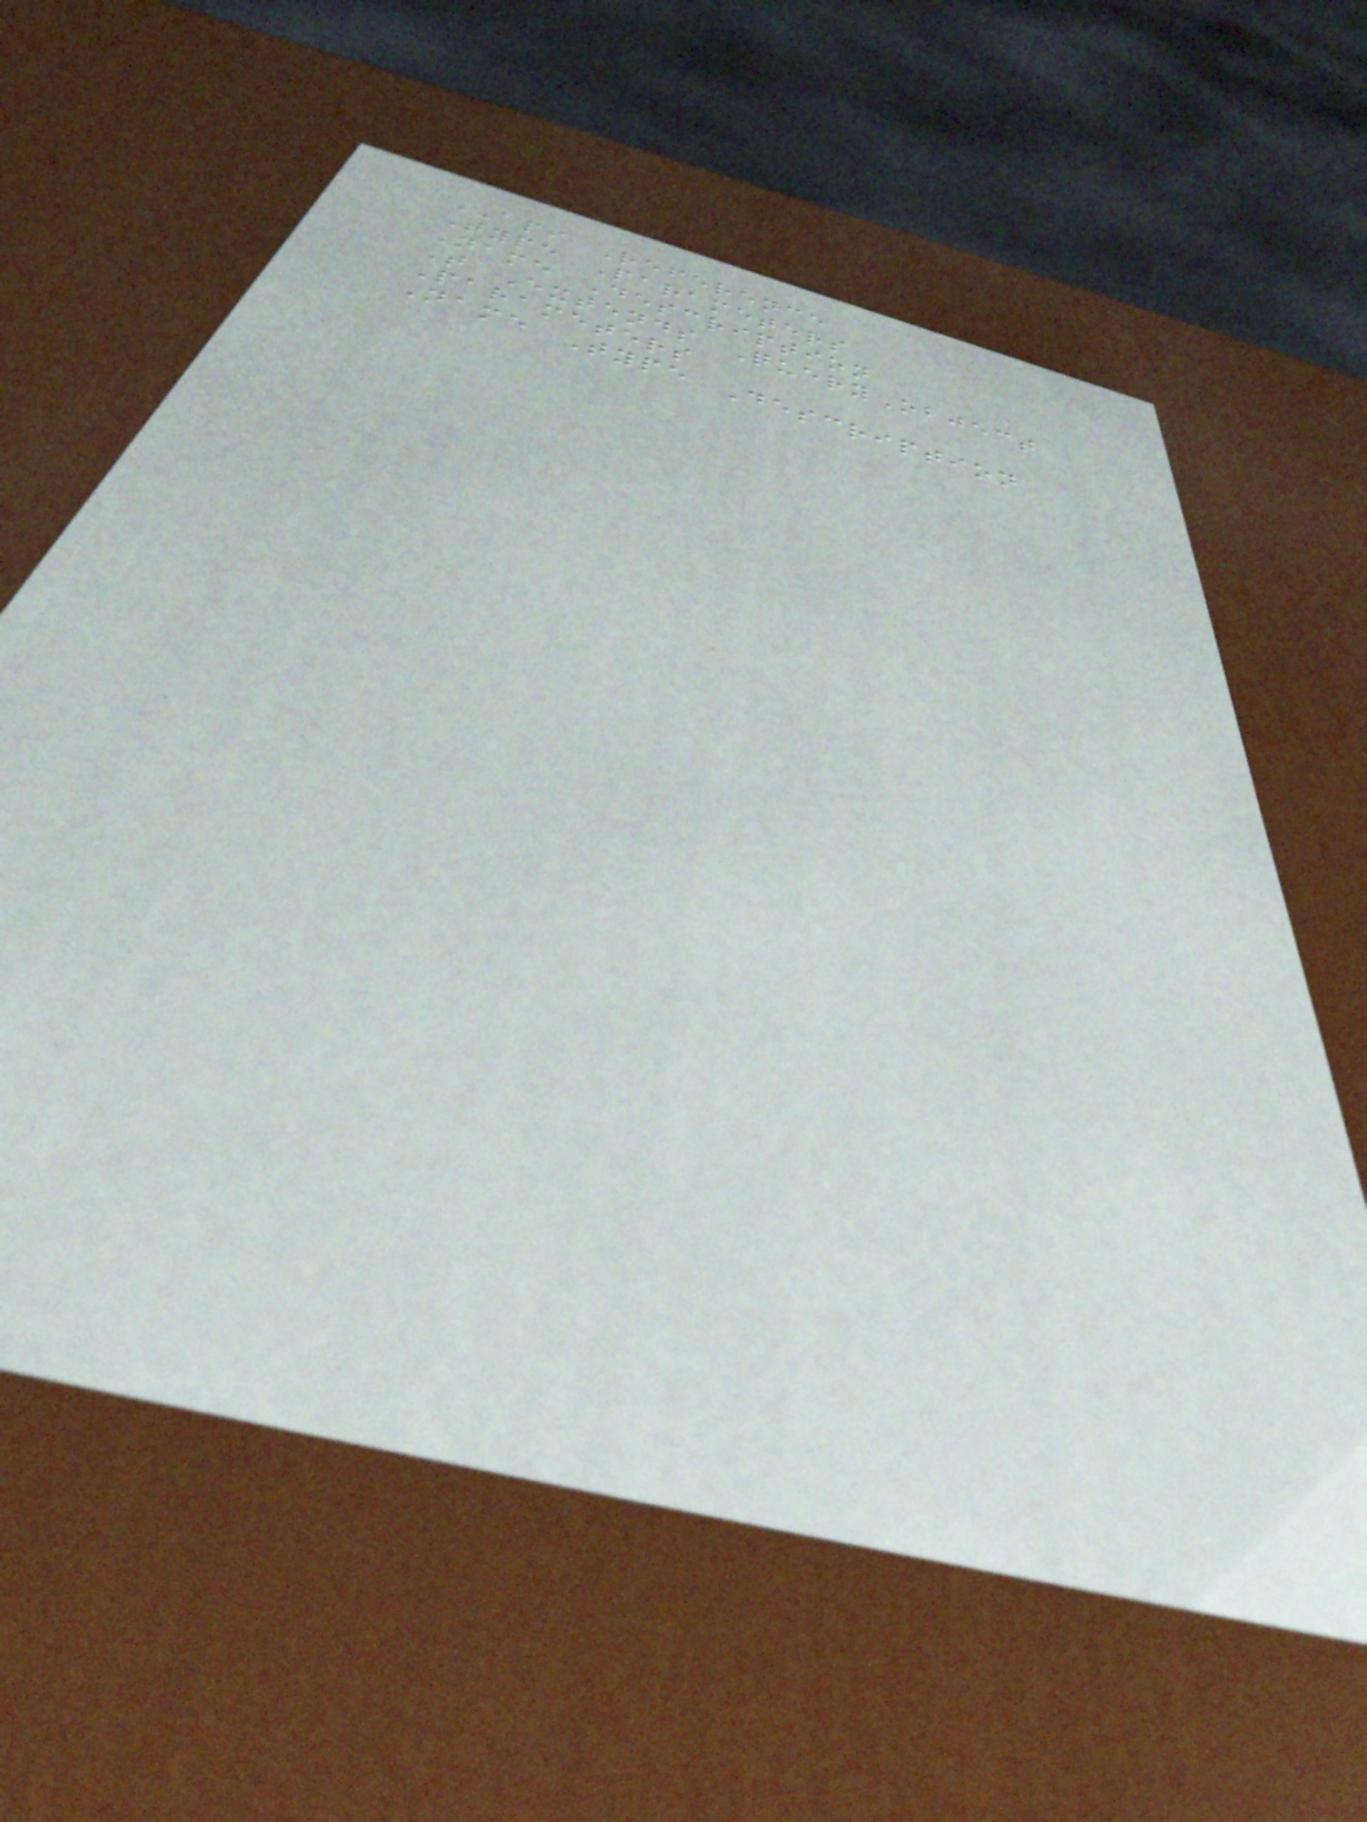API Reference
Type Parameters
Name Description
T Extends QueryObject
Parameters
Name Type Description
